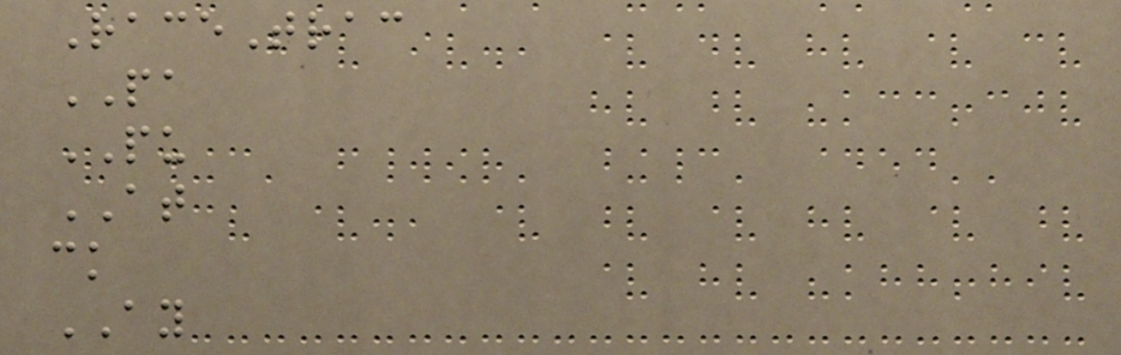RaceTrac
PA
PU
AT
ck
AY
